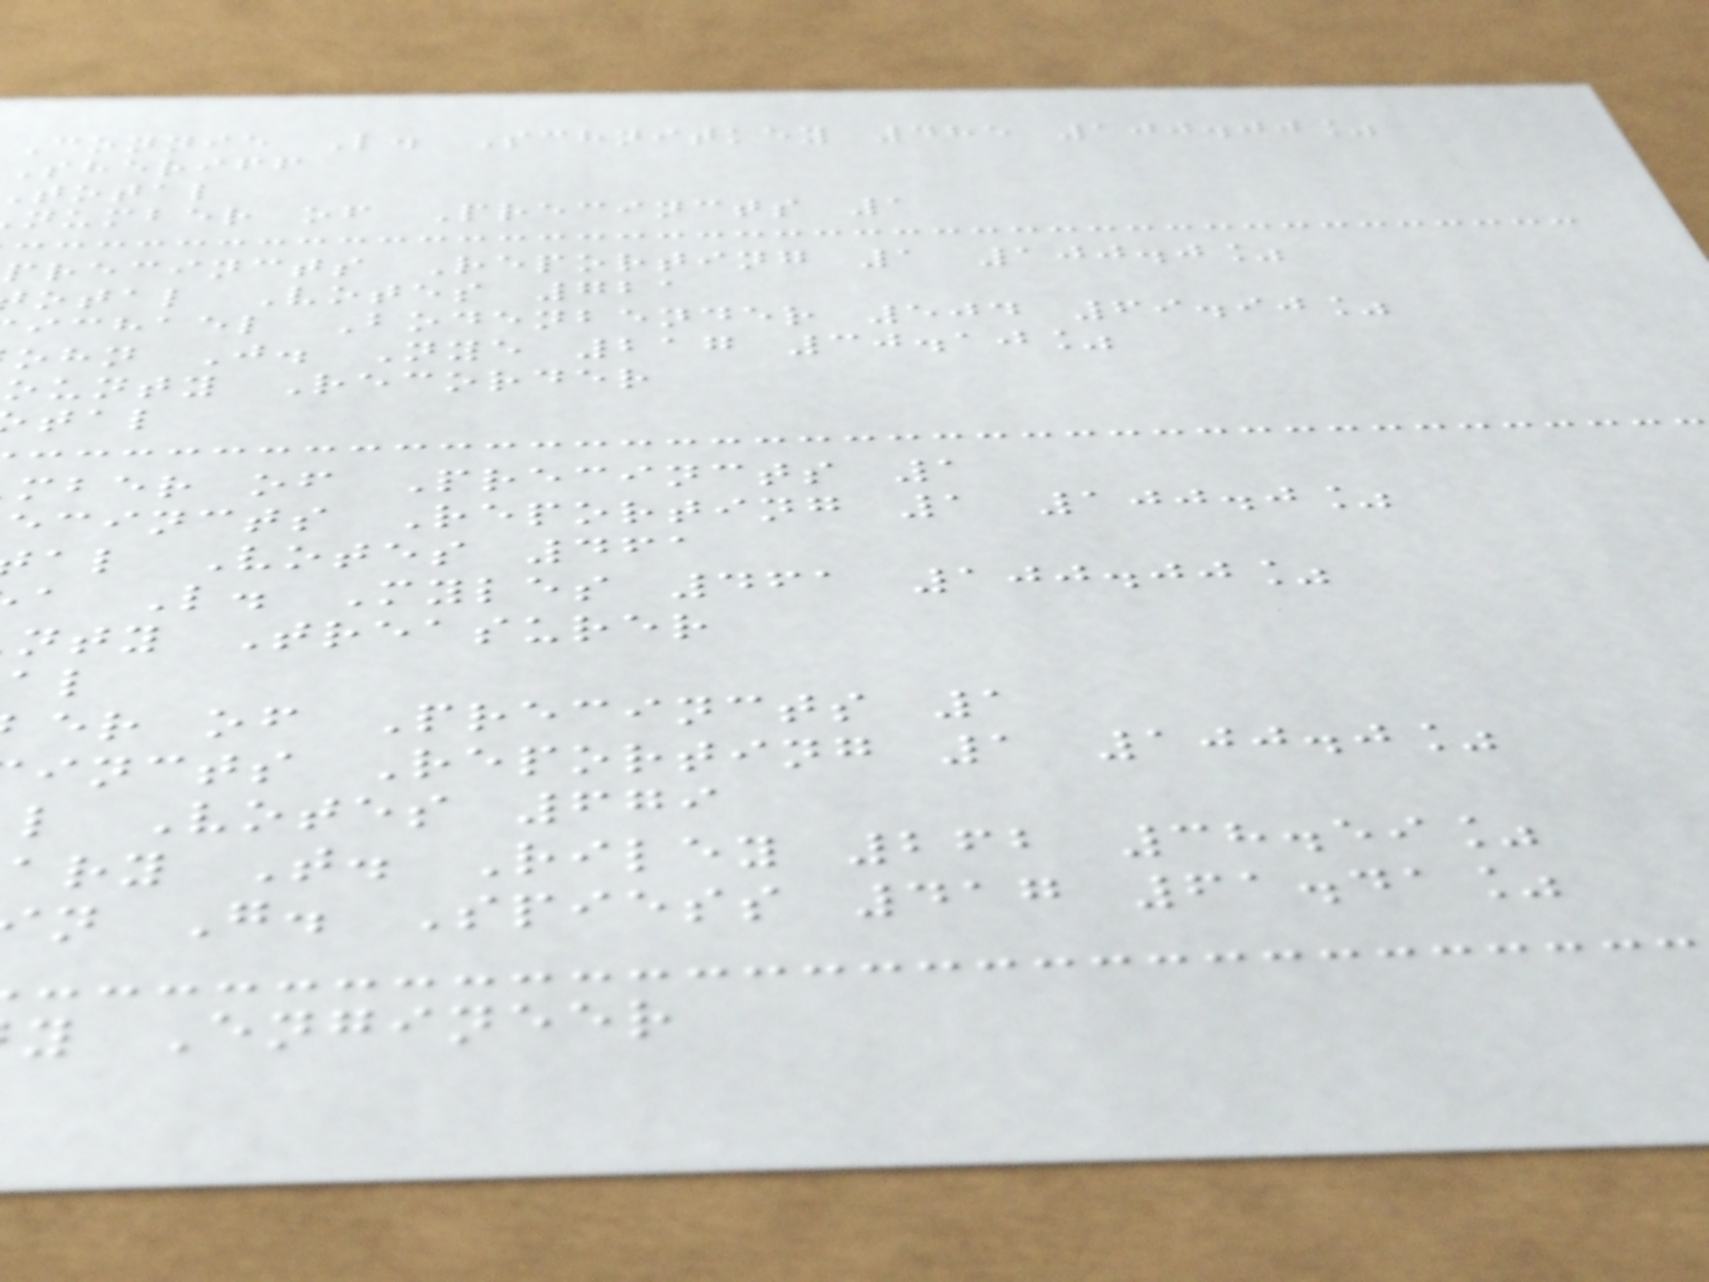Connie L. Schnitkey 485 100.00%
Sheriff
total
number of Precincts 1
precincts Reporting 1 100.0%
otal Votes 721
ichael Bodenbender 504 69.90%
ohn J. Nye 217 30.10%
ounty Recorder
mber of Precincts 1
ecincts Reporting 1 100.0%
al Votes 461
a L. Myles 461 100.00%
nty Treasurer
er of Precincts 1
incts Reporting 1 100.0%
l Votes 679
ary T. Riley 262 38.59%
n G. Spiess 417 61.41%
y Engineer
